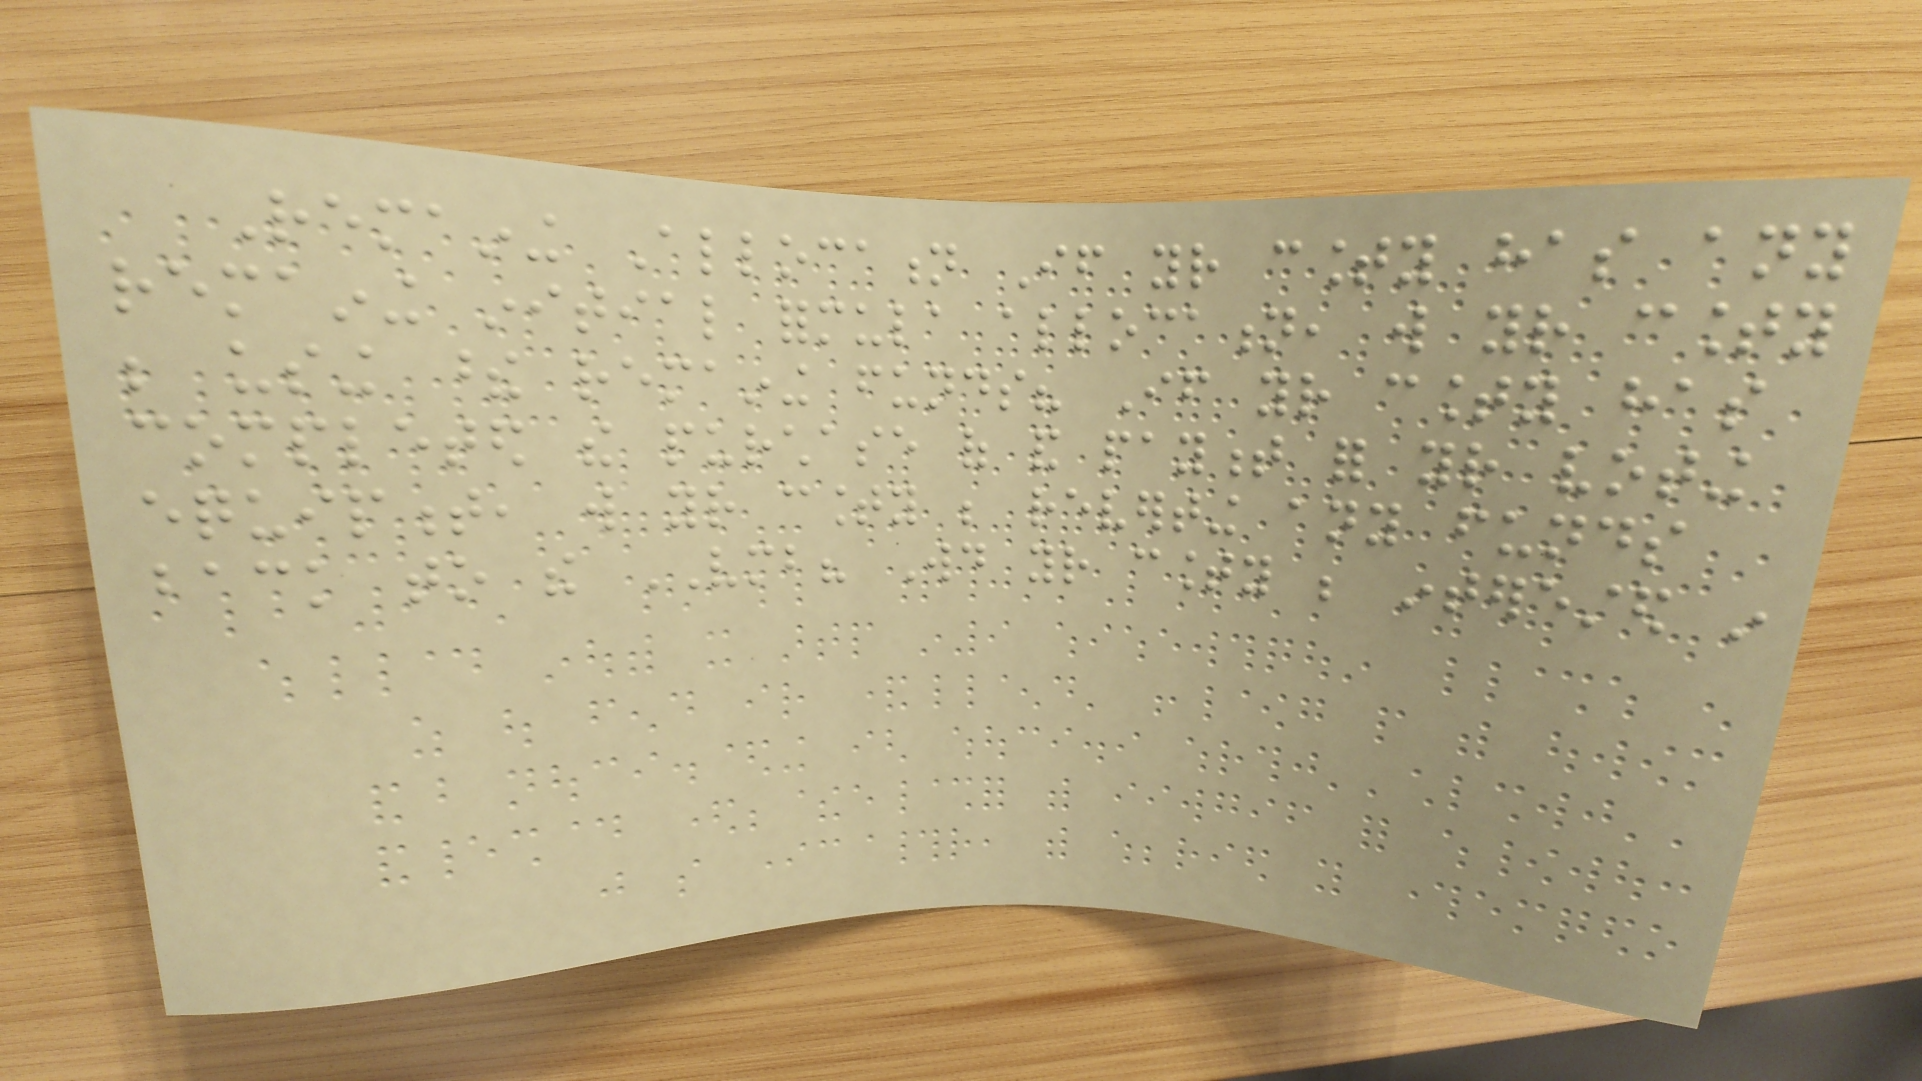Remaining Allocation If your county has any
remaining initial formula allocation, will your county
be using these remaining funds? If your county has
completed the purchase of and payment for your voting
equipment, will your county be reverting any funds
back to the VMB? Would your county be interested in
